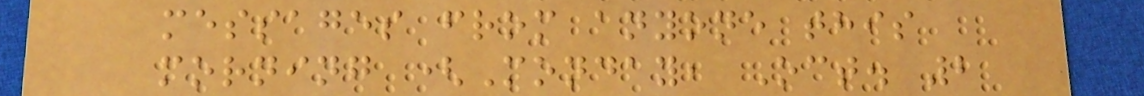messages from anyone this
morning (Monday, Oct. 2
